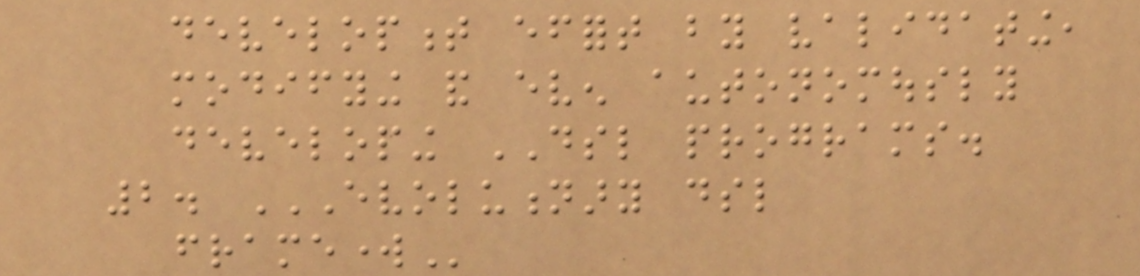development effort by validating,
modifying and even autonomously
developing DSL programs.
2. EVOLUTIONARY DSL
FRAMEWORK
